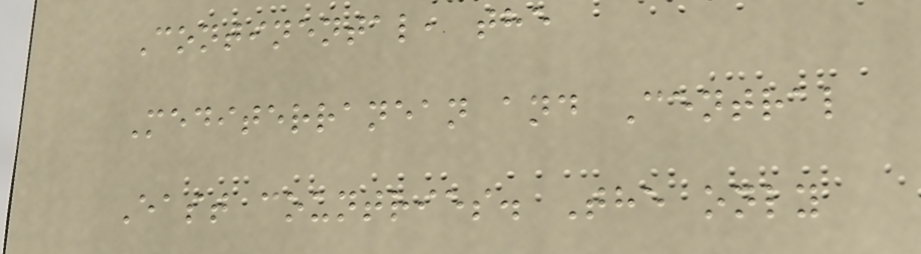Continental, the
Mediterranean and Central
East countries. The only
